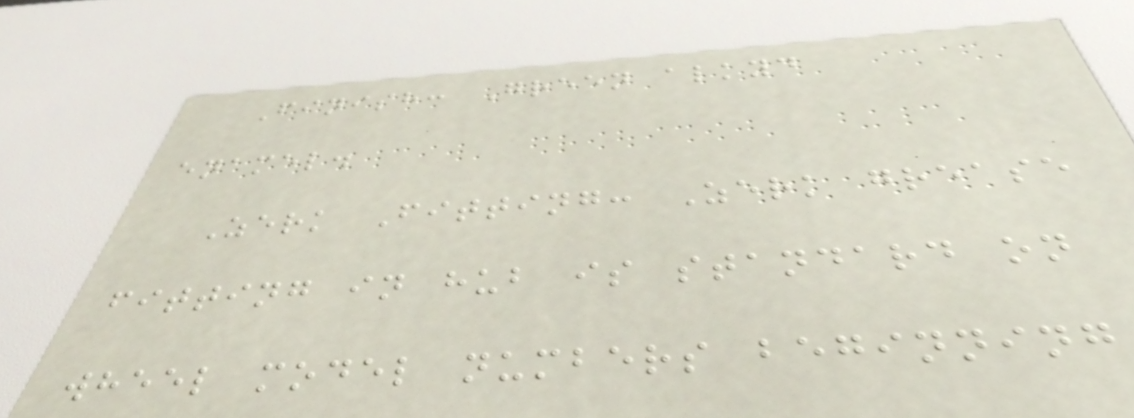Finish: Green alkyd
enamel.
Zerk Fitting: Zerk grease
fitting in hub is standard on
wheel model numbers beginning
